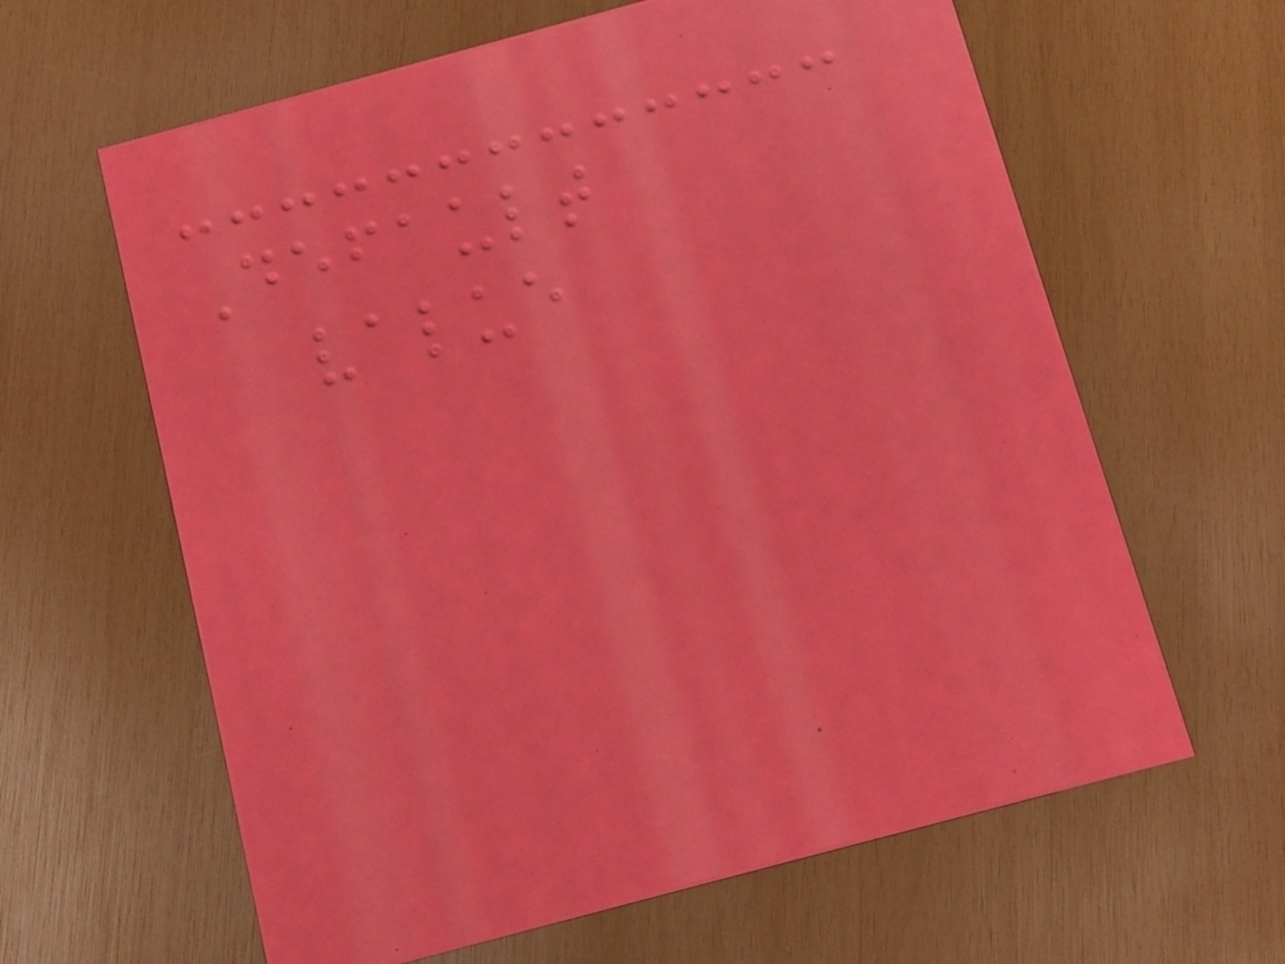Default
value
